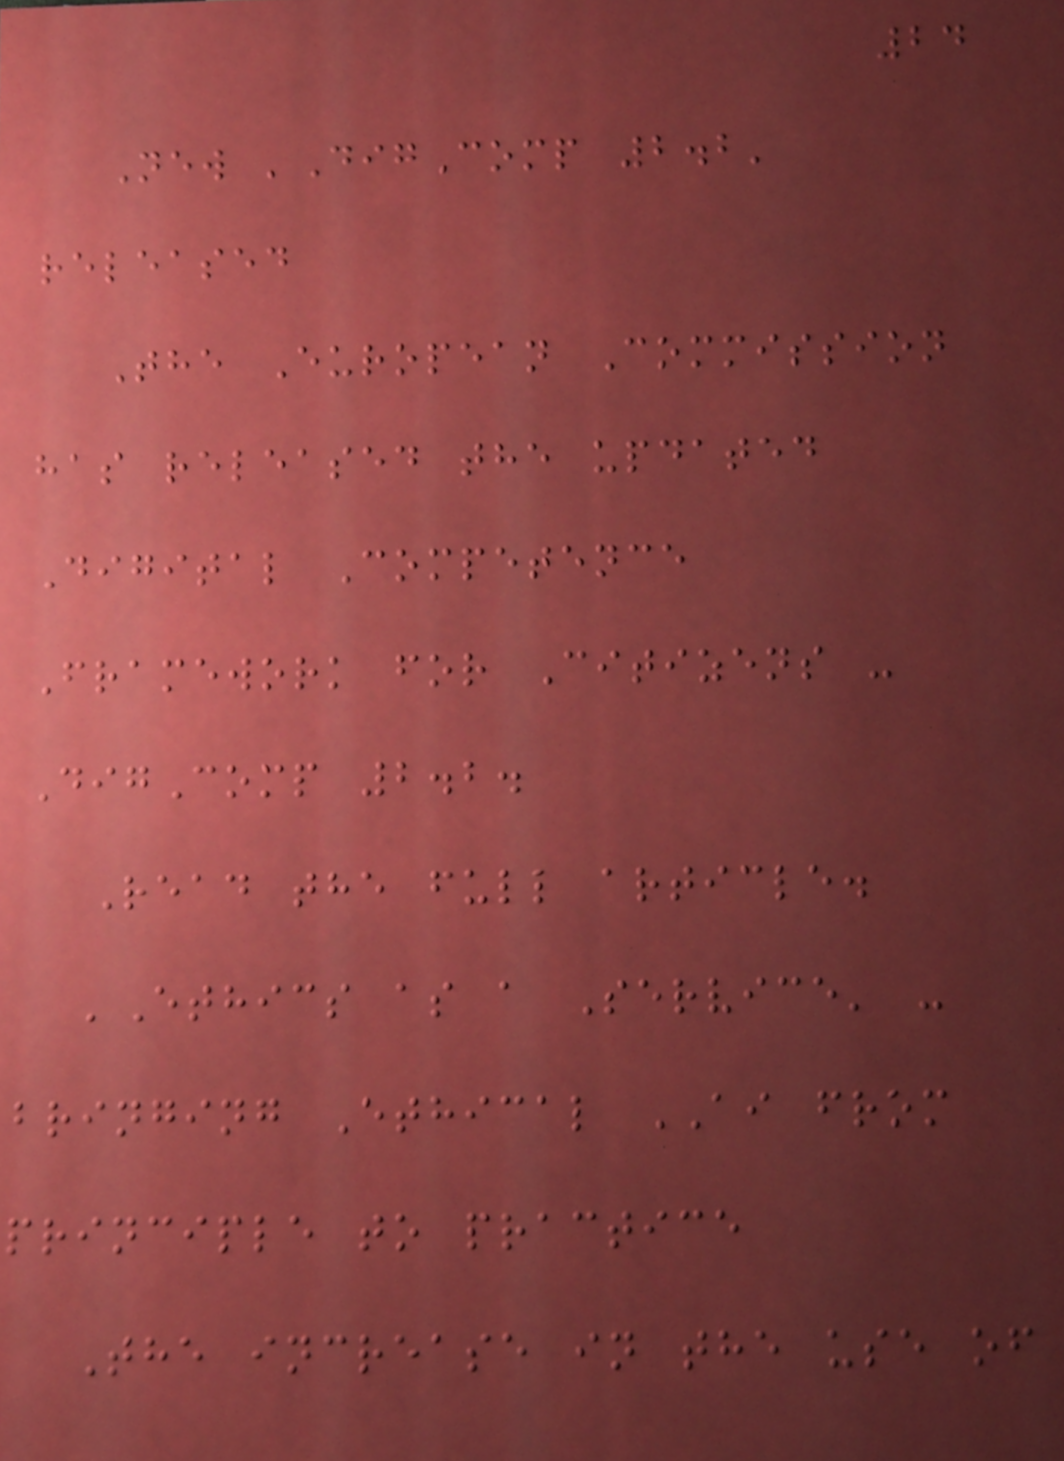24
New 'DigComp 2.2'
released
The European Commission
has released the updated
Digital Competence
Framework for Citizens -
DigComp 2.2.
Read the full article.
'Ethics as a Service' -
bringing Ethical AI from
principle to practice
The increase in the use of
